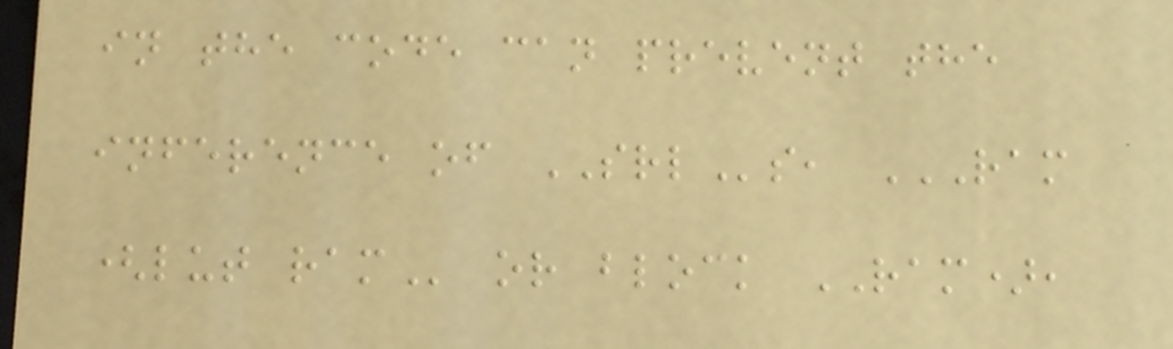in the code can prevent the
inference of SRLs, RAM
(LUT RAM or block RAM),
